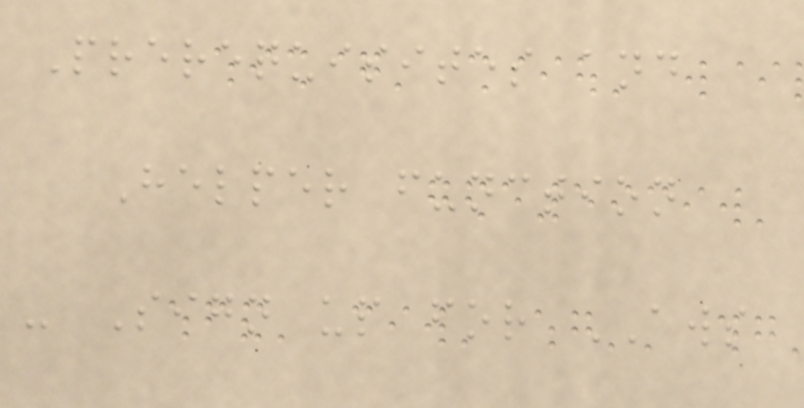Prerequisites and
Helper function
- Sign up for AWS
